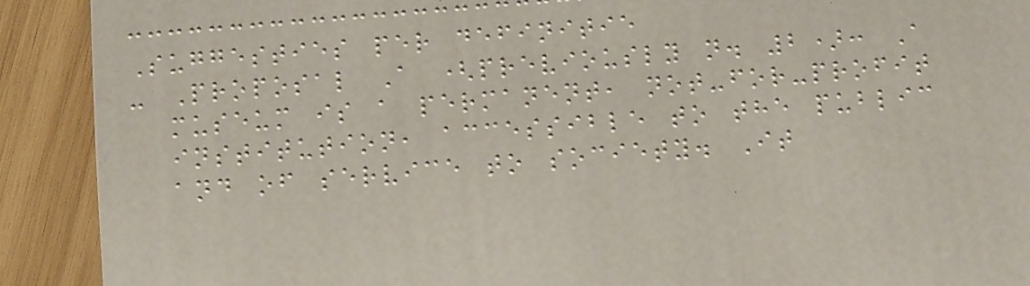Suggesties per definitie
- Proposal A (previously n. 2): A
museum is a permanent, not-for-profit
institution, accessible to the public
and of service to society. It
